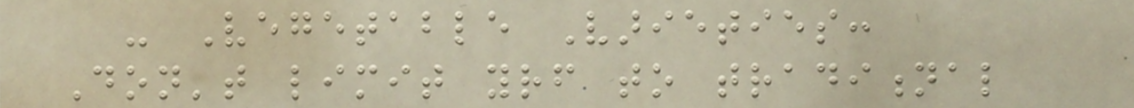- Vegetable Varieties:
Don't limit yourself to traditional
